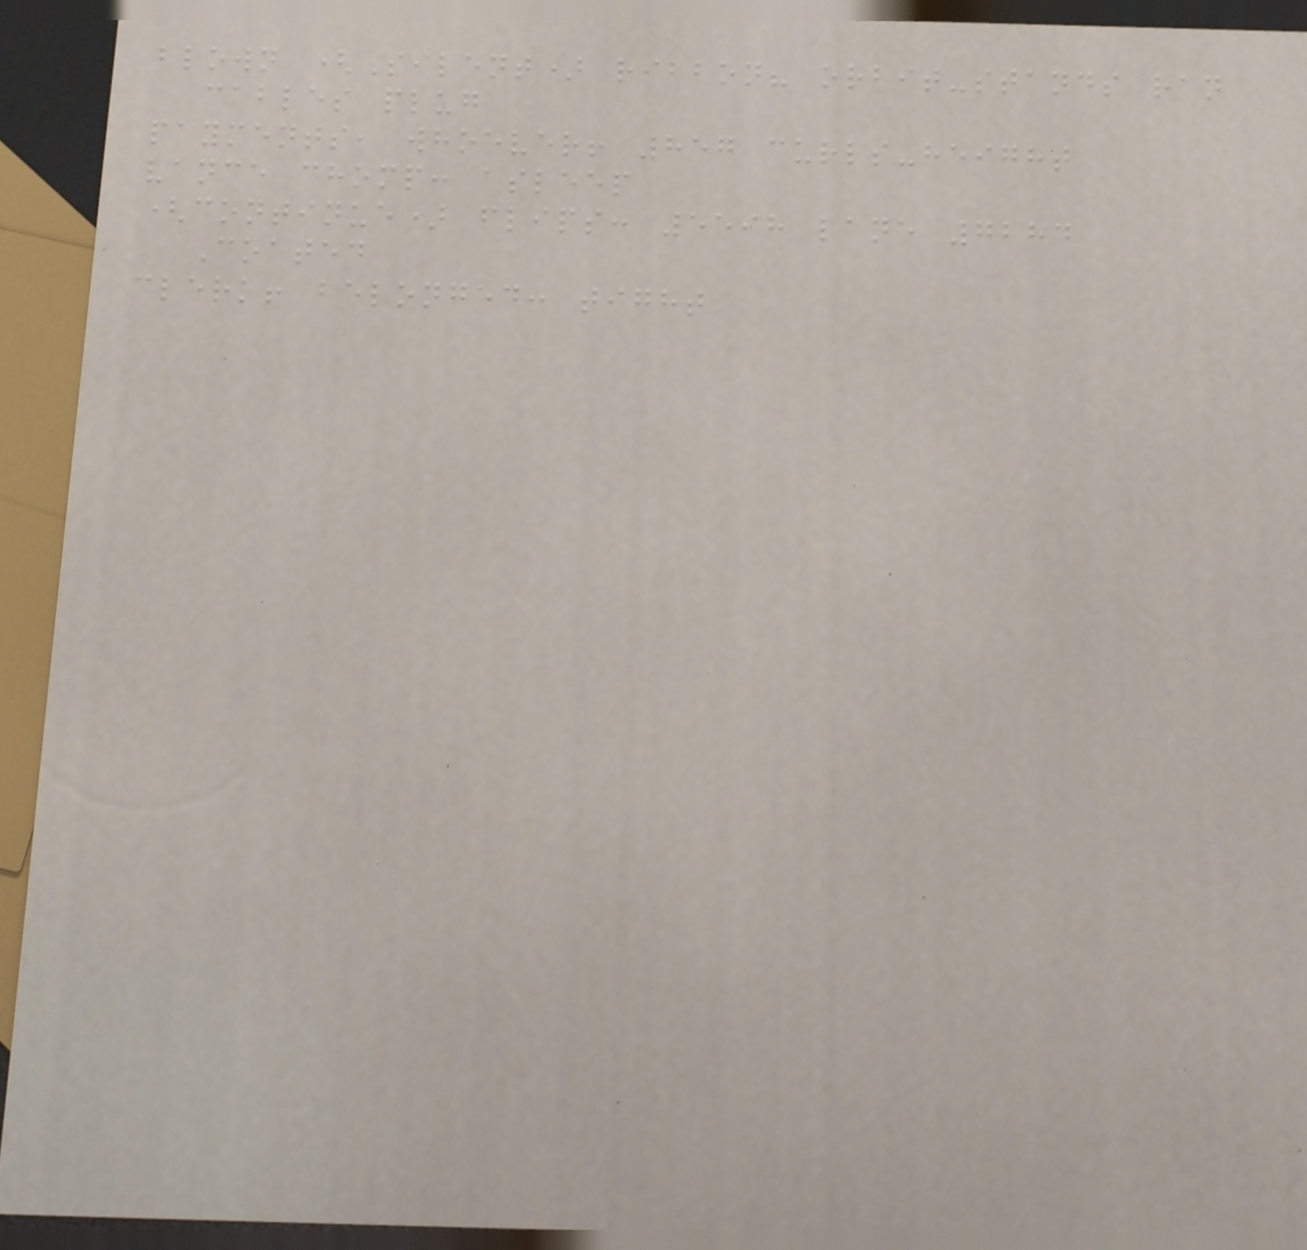blown (Silent) ribbon? orbit-stands ran
cables plug
payments, whoever! 857 curls-height
vance chomp: asleep
(continue) flips: 5598 lane 7284
Coated
clerk! belonged: tight
